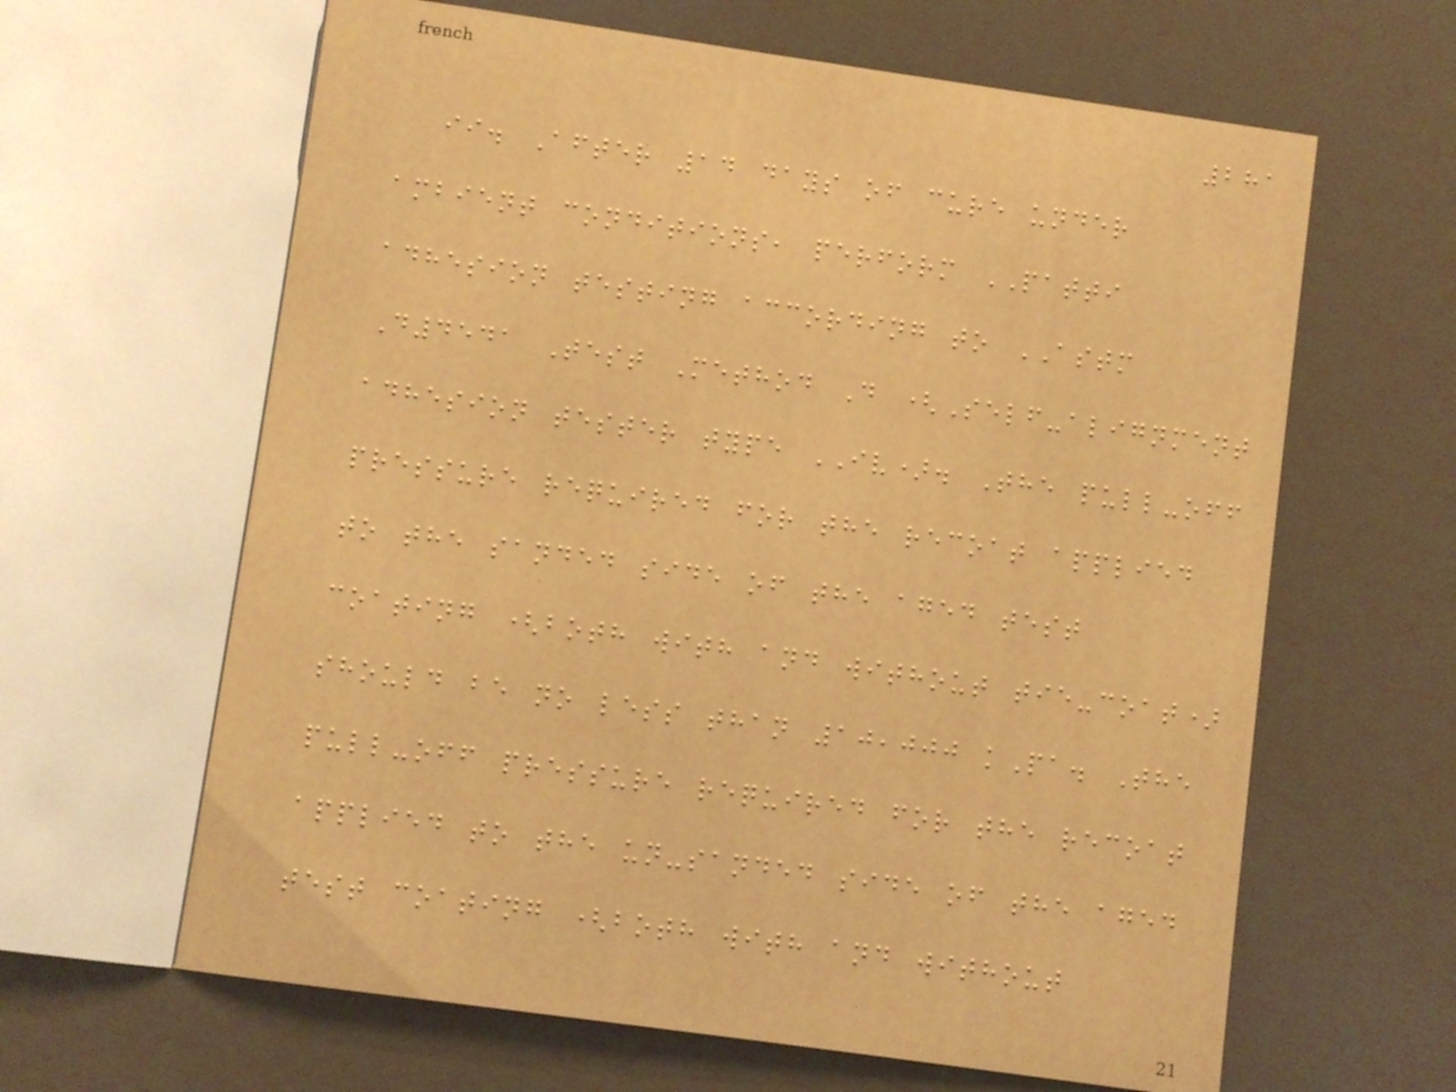281
ii. After 14 days of cure under
ambient conditions, perform PATTI
adhesion testing according to ASTM
D4541 Test Method D (Self-alignment
adhesion tester type IV). The pull-off
pressure required for the recoat applied
to the sanded side of the aged test
coating (both with and without tie-coat)
should be no less than 10,000 kPa. The
pull-off pressure required for the recoat
applied to the un-sanded side of the aged
test coating (both with and without
